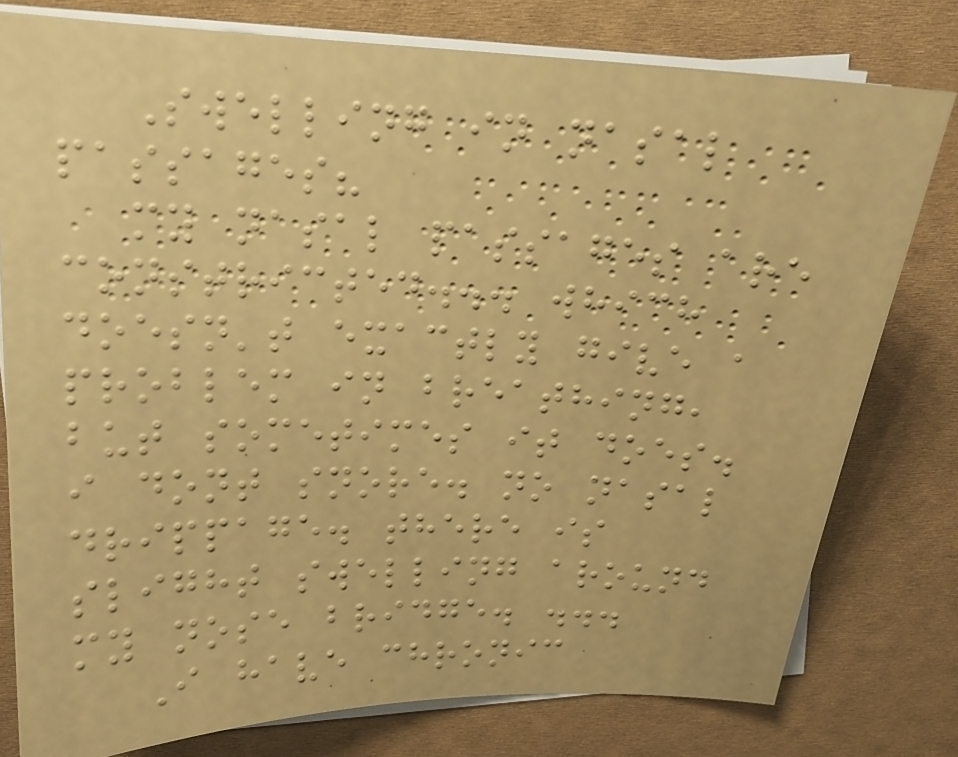Swelling in nasal
passages?
my nasal passages are
constricted... which
doesn't exactly give a
problem in breathing,
but sometimes it does.
i dont snore. no nasal
drippage. there is
slight swelling around
my nose bridge. ...
I have chronic
